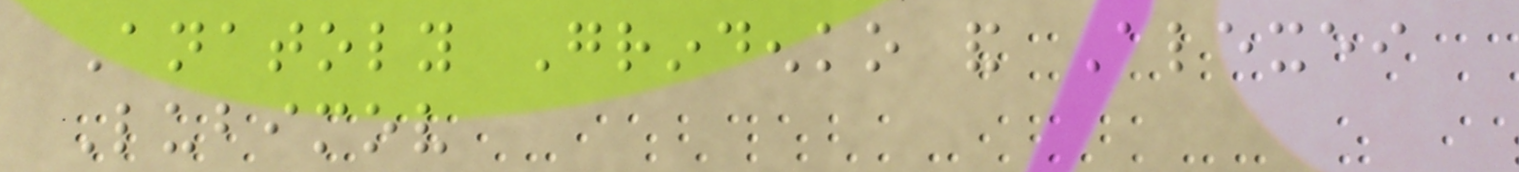Anatoly Grindenko and Alexei
Lubimov
